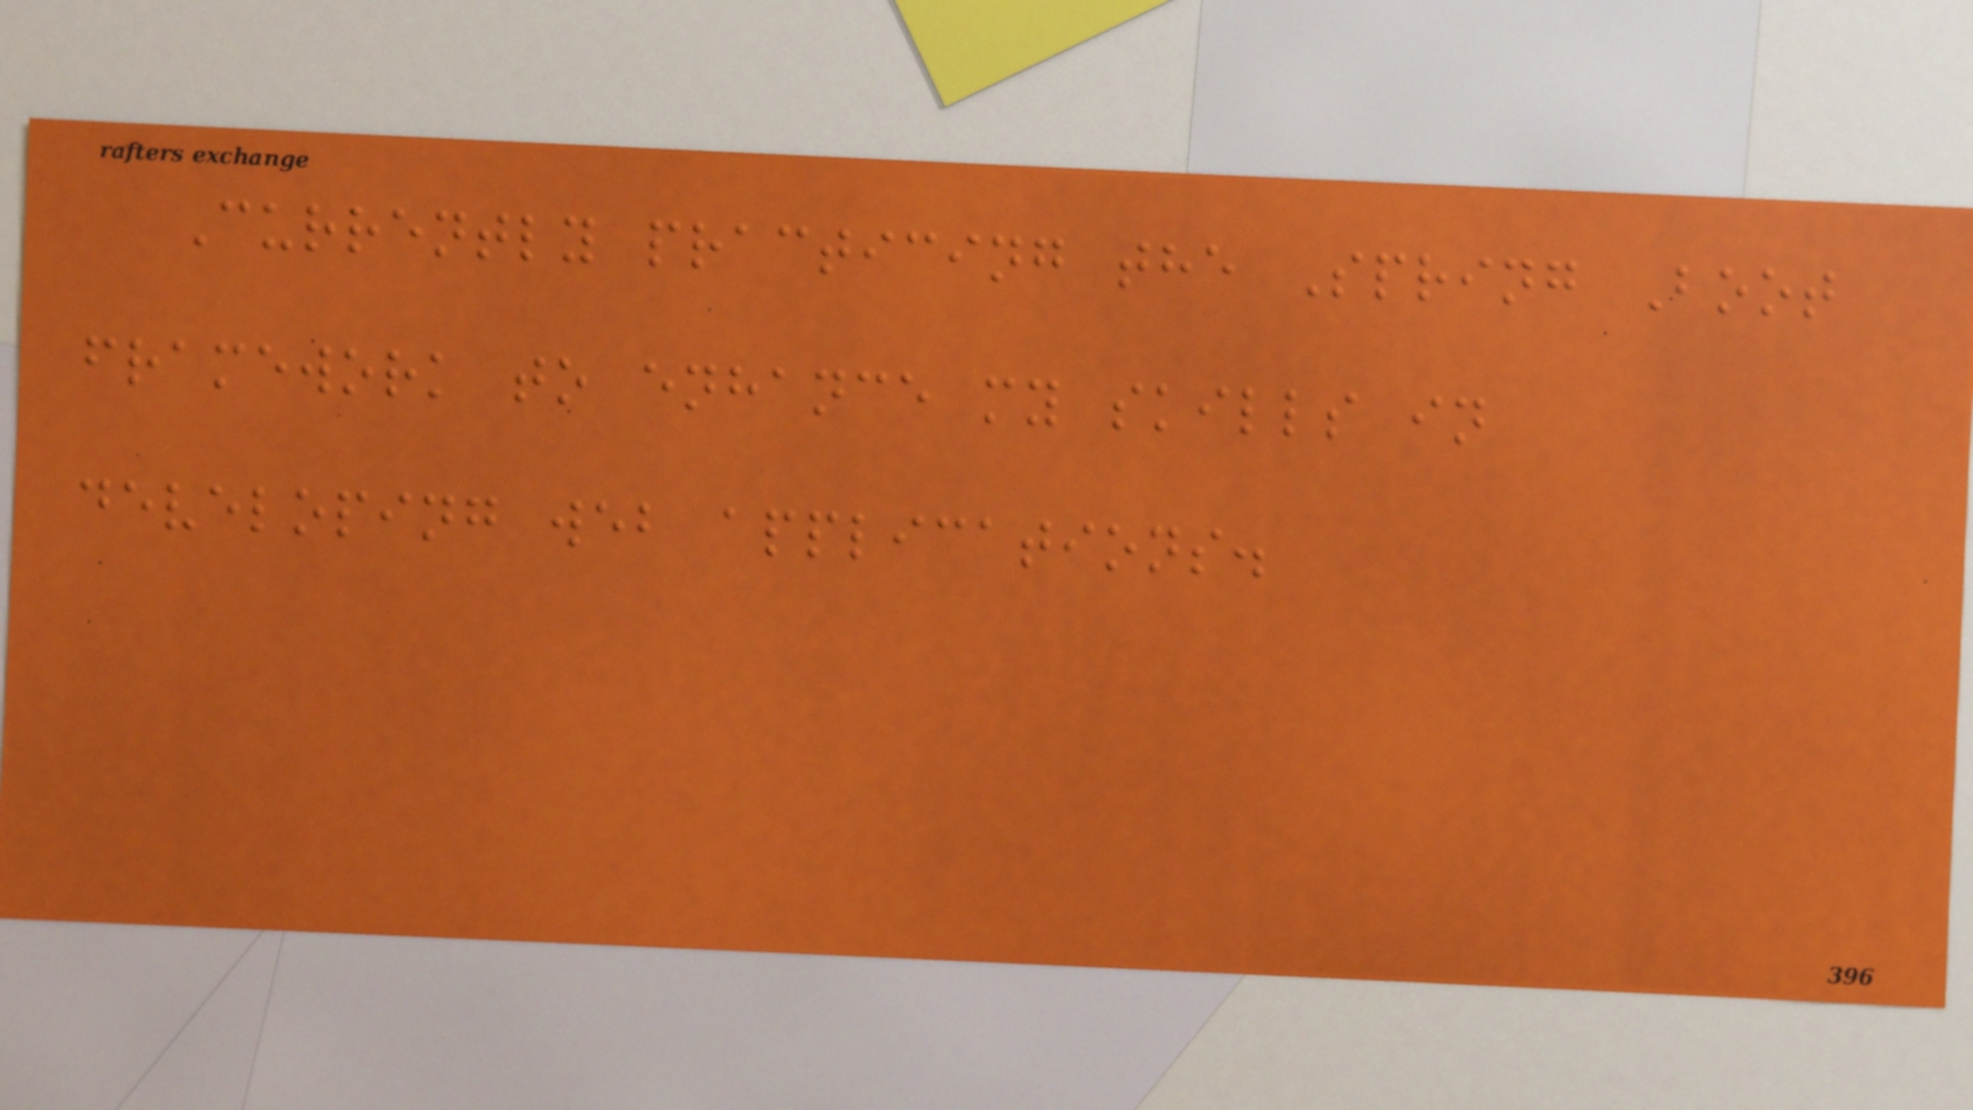Currently practicing the Spring Boot
framework to enhance my skills in
developing web applications.
